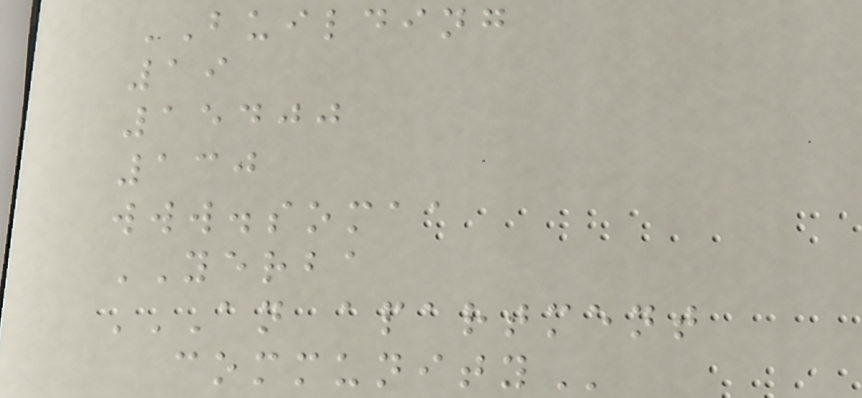BUILDING
19
15400
130
www.somaa
YERBA
AN APARTMENT
COMMUNITY
